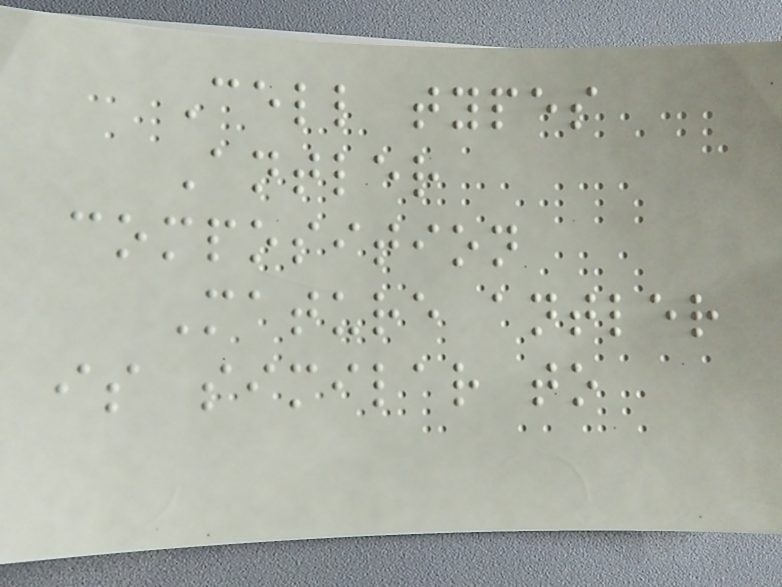Cell types
Antler
composition
Mature antler
is similar to
